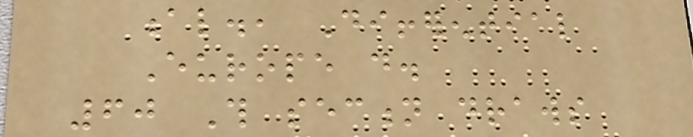al., Differential
Europe do.
60 This section draws
